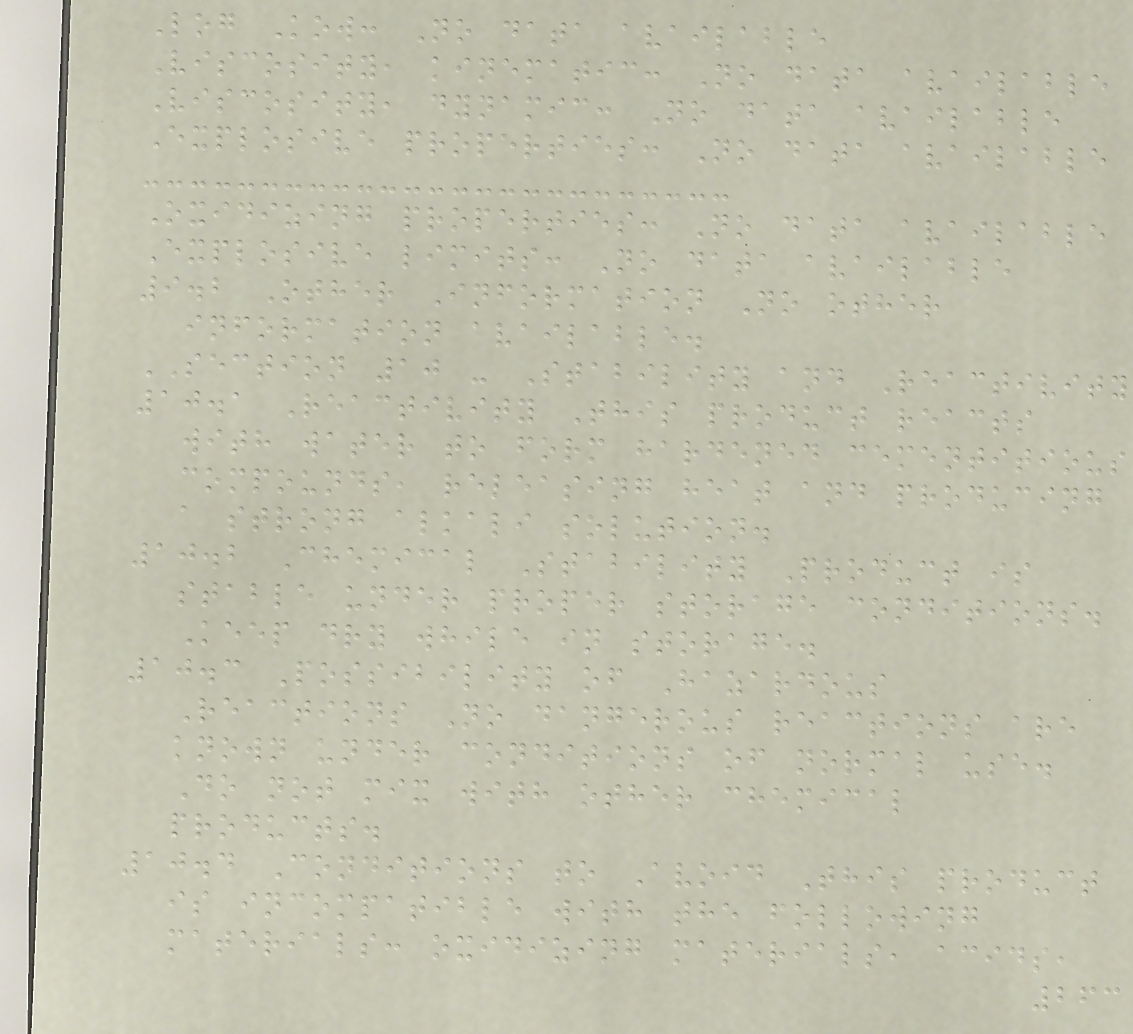Log Kow: No data available
Viscosity, kinematic: No data available
Viscosity, dynamic: No data available
Explosive properties: No data available
Oxidizing properties: No data available
Explosive limits: No data available
9.2 Other Information No other
information available.
SECTION 10 - Stability and Reactivity
10.1 Reactivity This product reacts
with water to form hardened cementitious
compounds, releasing heat and producing
a strong alkali solution.
10.2 Chemical Stability Product is
stable under proper storage conditions.
Keep dry while in storage.
10.3 Possibility of Hazardous
Reactions No dangerous reactions are
known under conditions of normal use.
Do not mix with other chemical
products.
10.4 Conditions to Avoid This product
is incompatible with the following
materials: oxidizing materials, acids,
263
